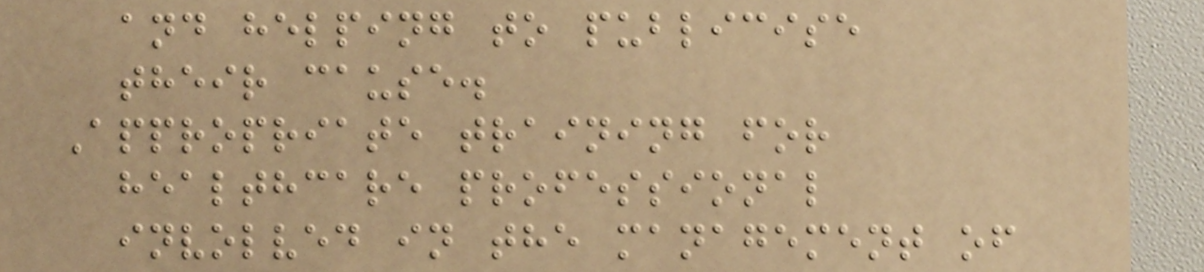and helping to publicise
their cause.
Appropriate training for
healthcare professional
involved in the management of
